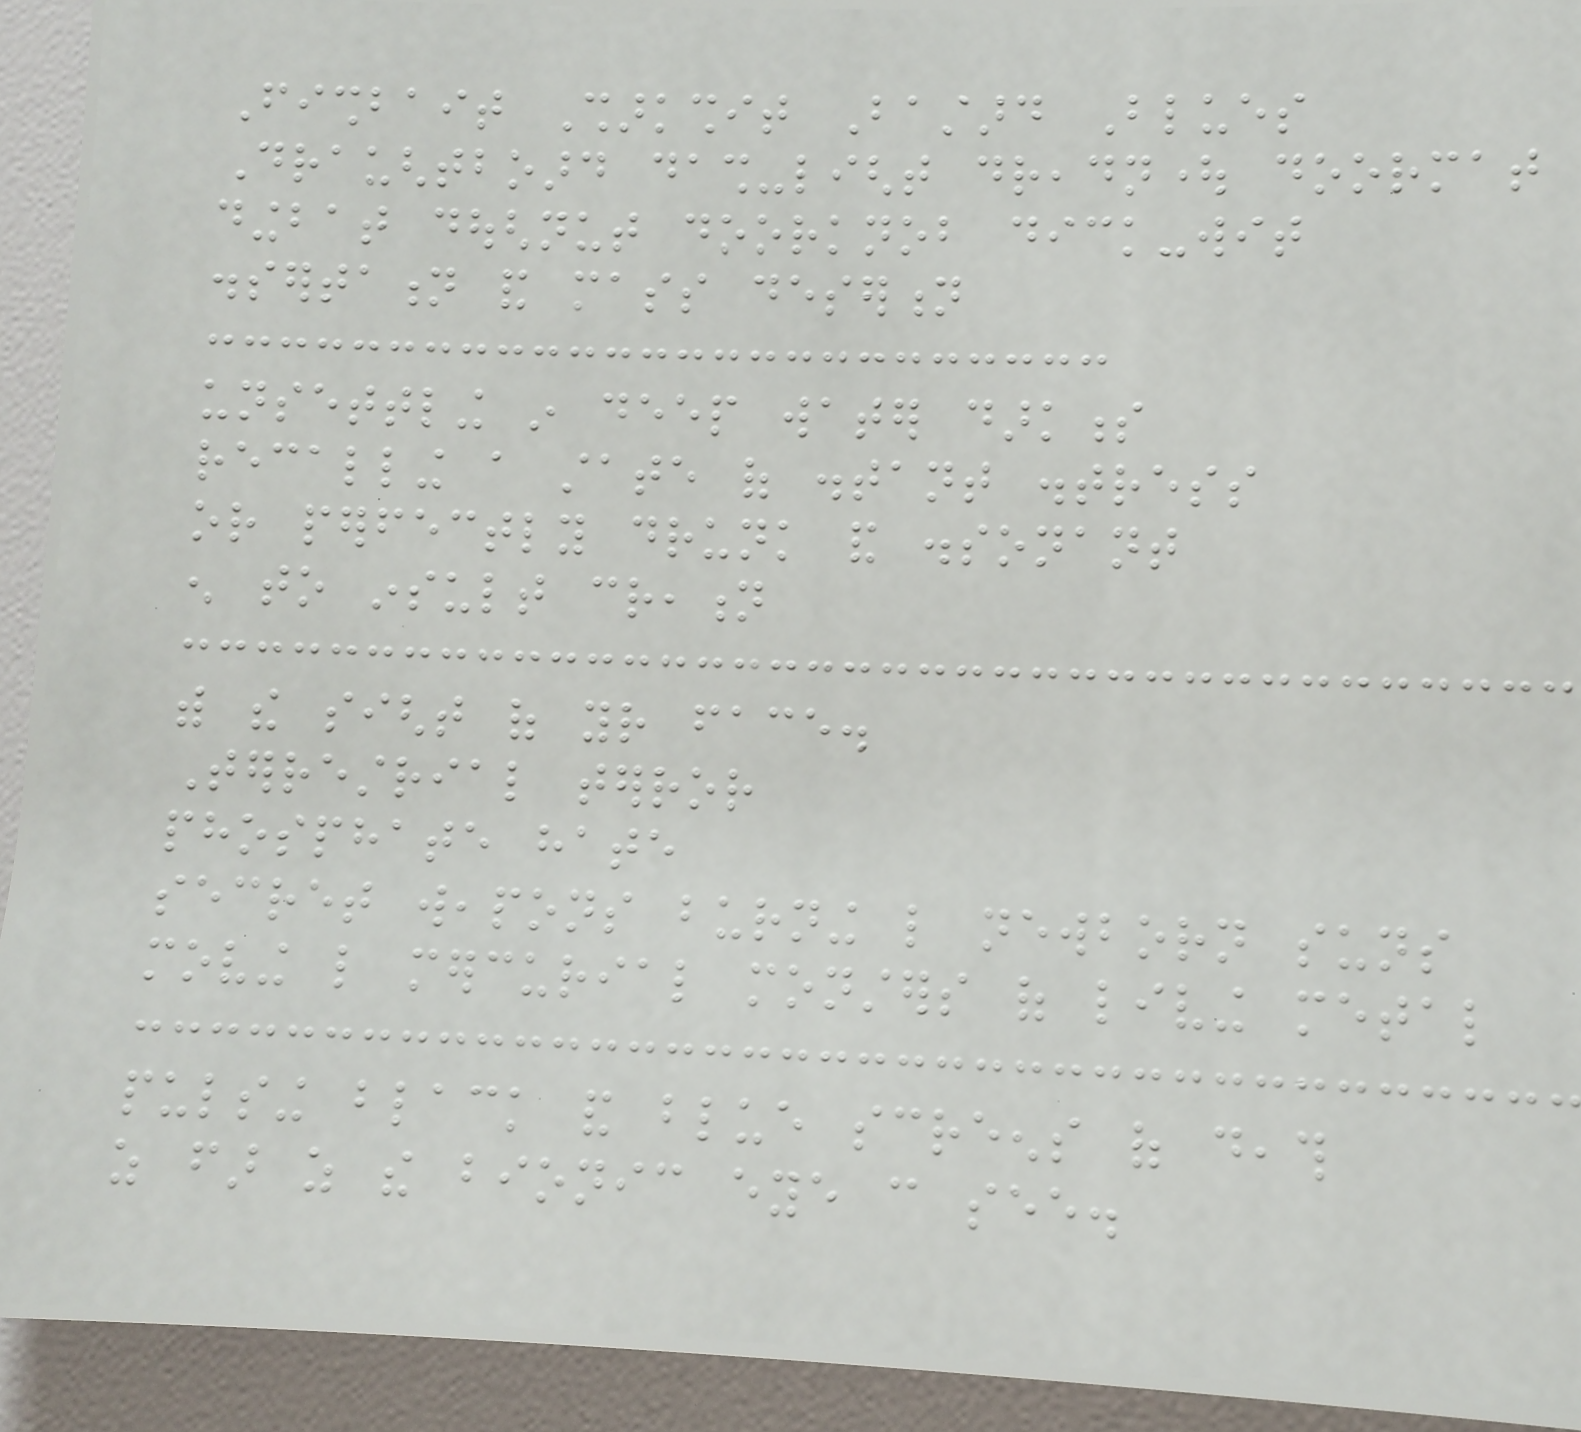Fishbait Sharkshit Bastard Blues
Draughtboard dash-light dreadnought doormat
dingbat doughnut doorknob dick-wit
dissertation and mass desertion
unsettling in deep water darkness
recalling a state of distant distress
or perfectly drunk and dissonant
enough to insult creation
with the sight of your face.
Terrestrial terror
phosphate hate
secret weapons burning like newborn suns
moving like mercurial monsters of living metal
pulsing black and blue screens of death
as far as the bionic eye can see.
